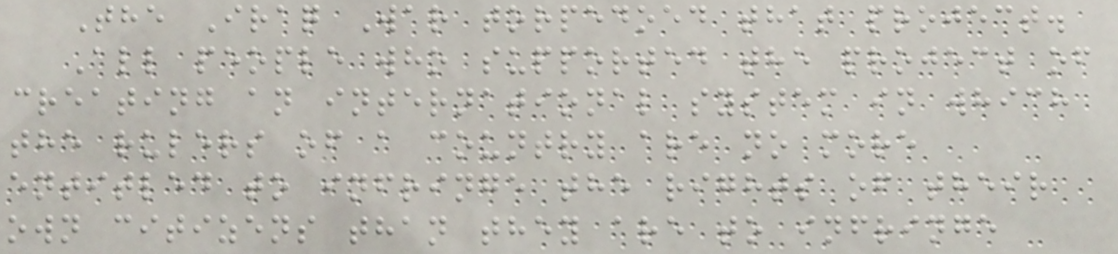The Iraq War torpedoed that project.
All people who supported the project of
creating an international system in which
the rulers of a country are no more
entitled to infringe the rights of their
own citizens than they are to infringe
